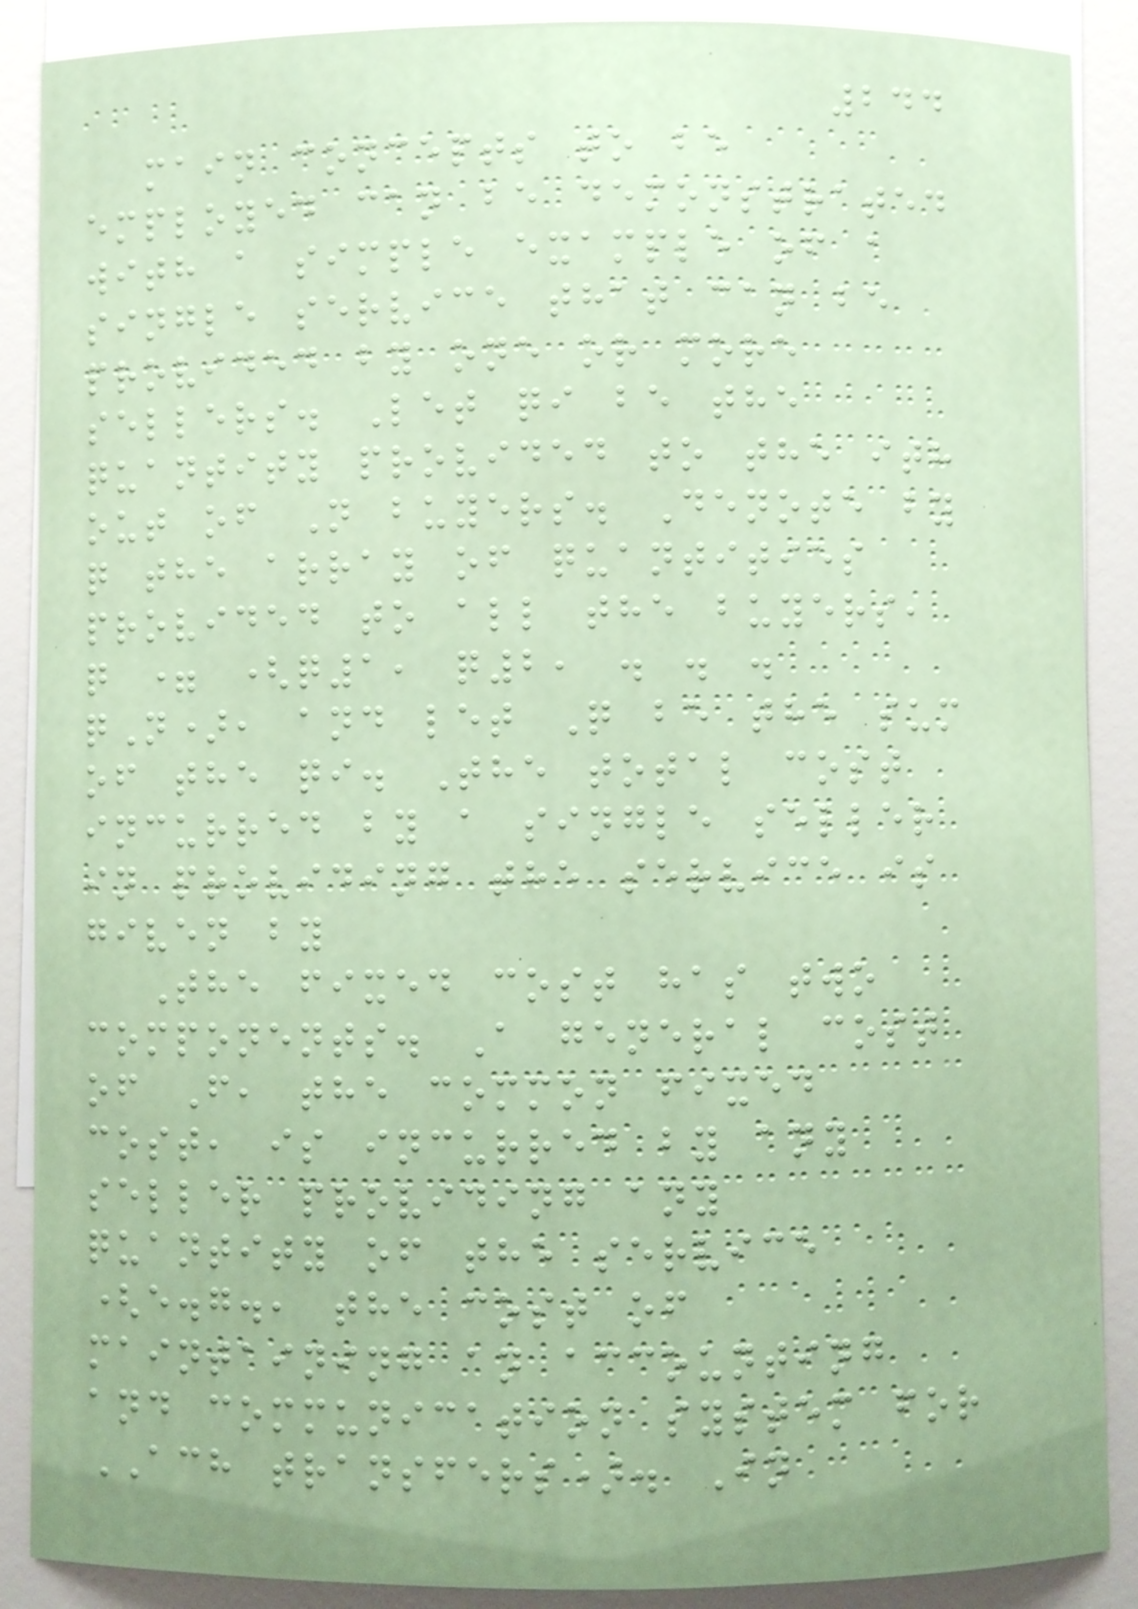244
main concepts to be
employed can be demonstrated
with a simple example of a
single service that can be
provided by one or more
sellers. Let qi be the
quantity provided to the ith
out of N buyers. Denote by
q the array of quantities
provided to all the buyers,
q = (q1, q2, . . .
qN), and let Q be the sum
of the qi. The total cost
incurred by a single seller
in providing the service is
given by
The fixed cost has two
components. A general cost
of F, the common fixed
cost, is incurred by any
seller providing any
quantity of the service
(e.g., the cost of
maintaining an accounting
and communication system for
ACH transfers). In
